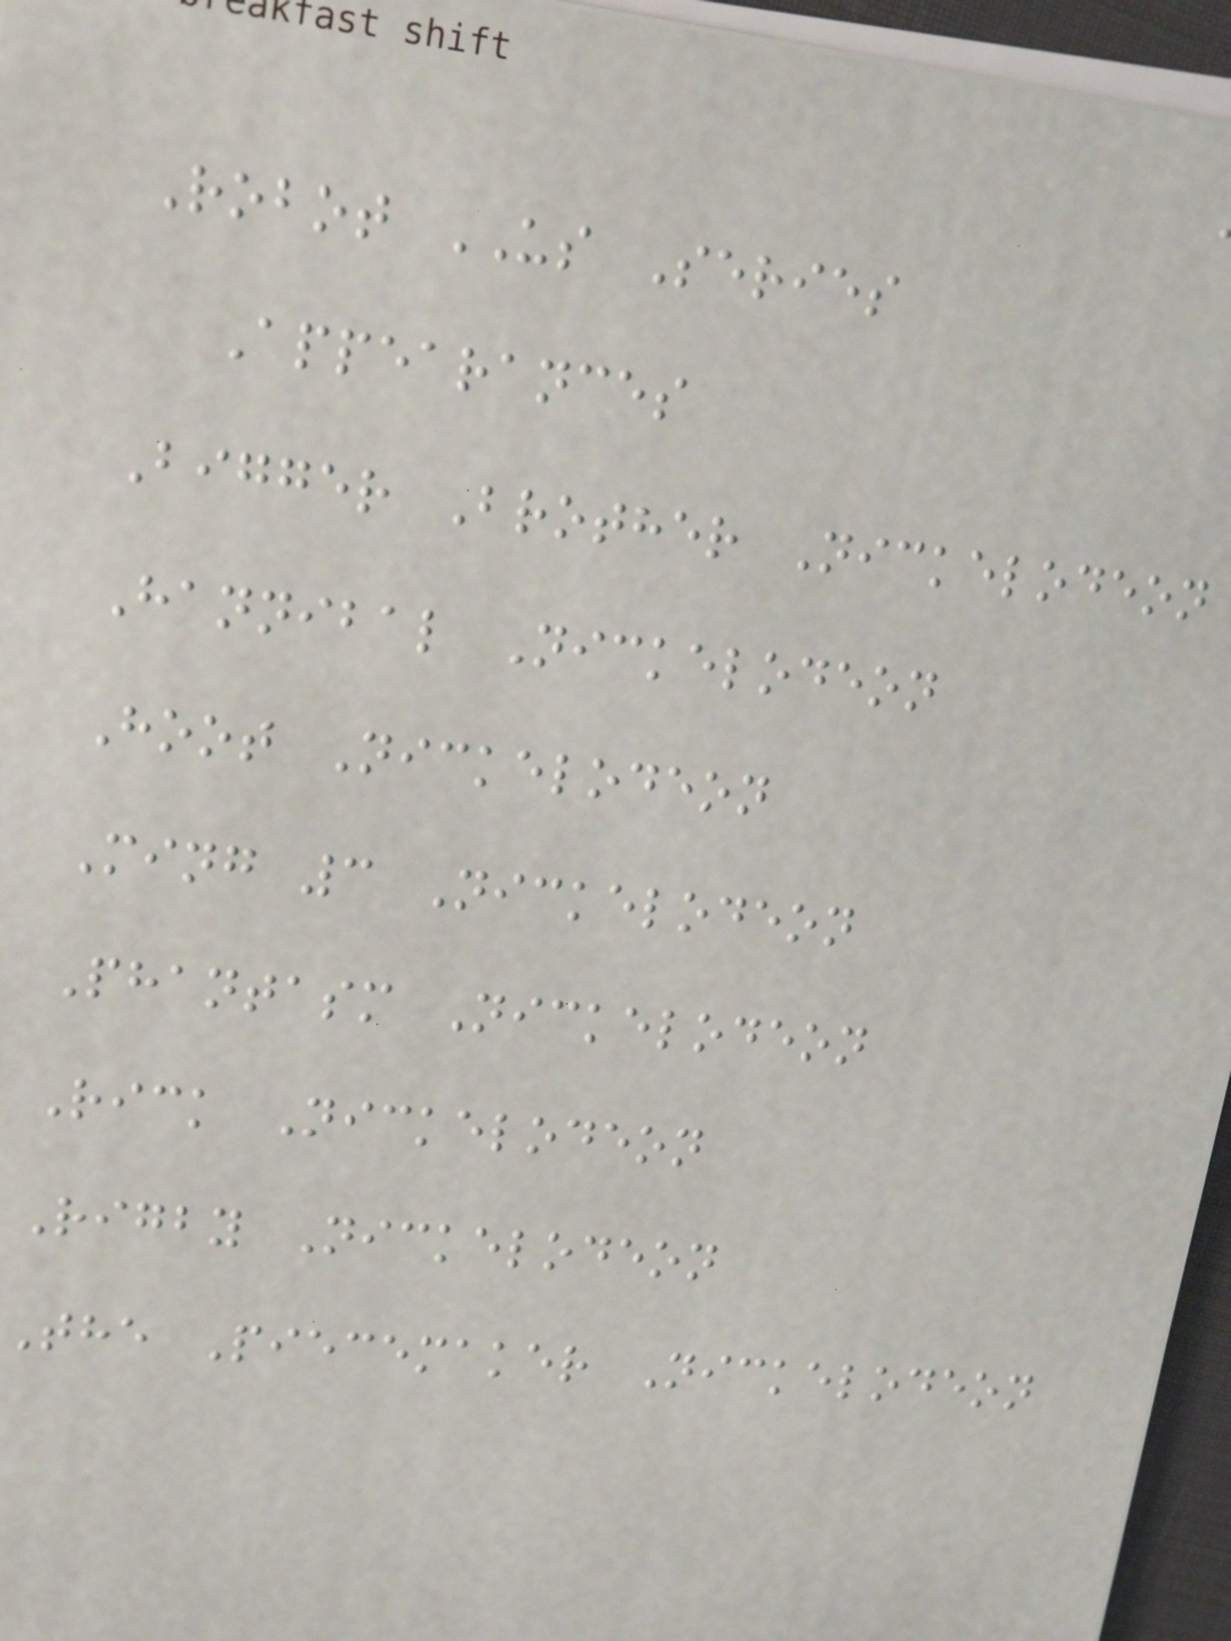Robot US Series
Appearances
Bigger Brother Nickelodeon
Hannibal Nickelodeon
Hoot Nickelodeon
Ming 3 Nickelodeon
Phantasm Nickelodeon
Rick Nickelodeon
Rigby Nickelodeon
The Piecemaker Nickelodeon
